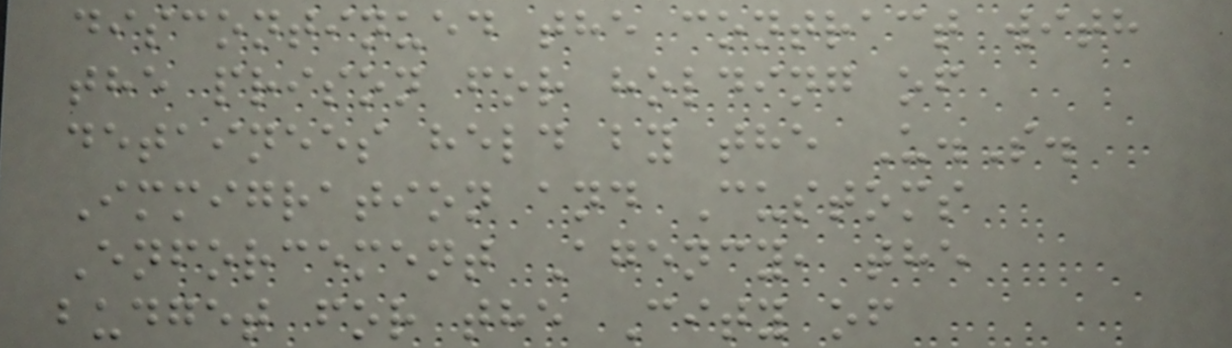discontinued the contract with
the prison for holding of
detainees held by the U.S.
Immigration and Customs
Enforcement Agency, the
budget for the City of
